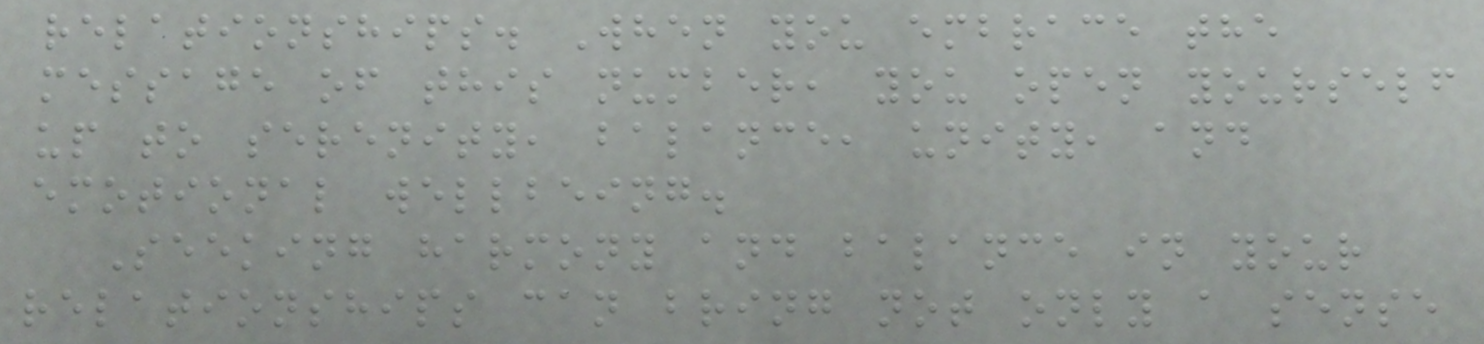relationships. When you embrace the
message of this number, you open yourself
up to serenity, balance, unity, and
emotional wellbeing.
Seeking harmony and balance in your
relationships can bring not only a sense
